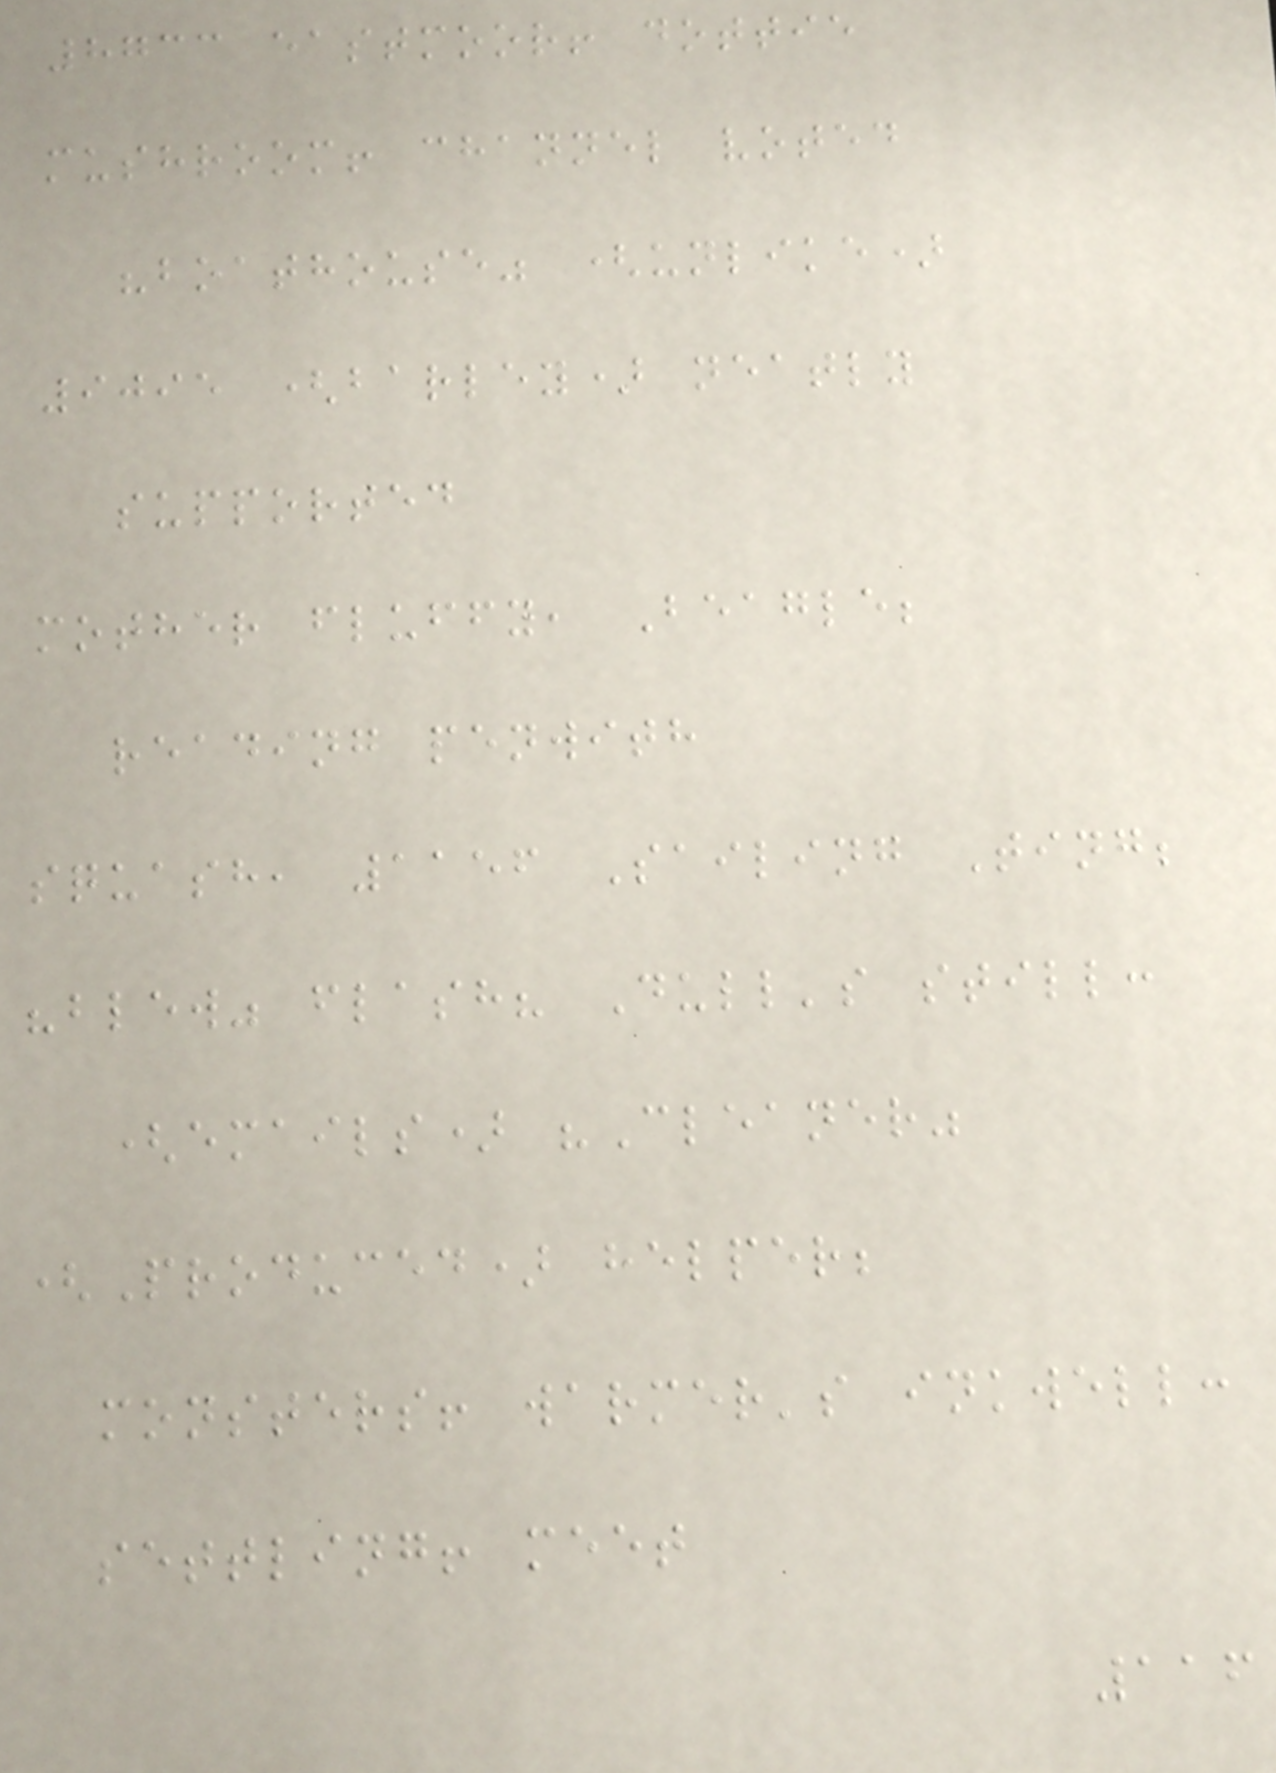8733 eastmoor! dottie
mushroom! channel voted
"boathouse" (unlike)
9095 (barley) neatly
supported
mother fluffy, Beagle;
reading penwith
squash, 1156 Sailing Ting;
"blew" flash? Dull's still:
(emails) "Cleaner"
(Produced) helper;
monsters! warmer's inkwell:
settling! meet
116
